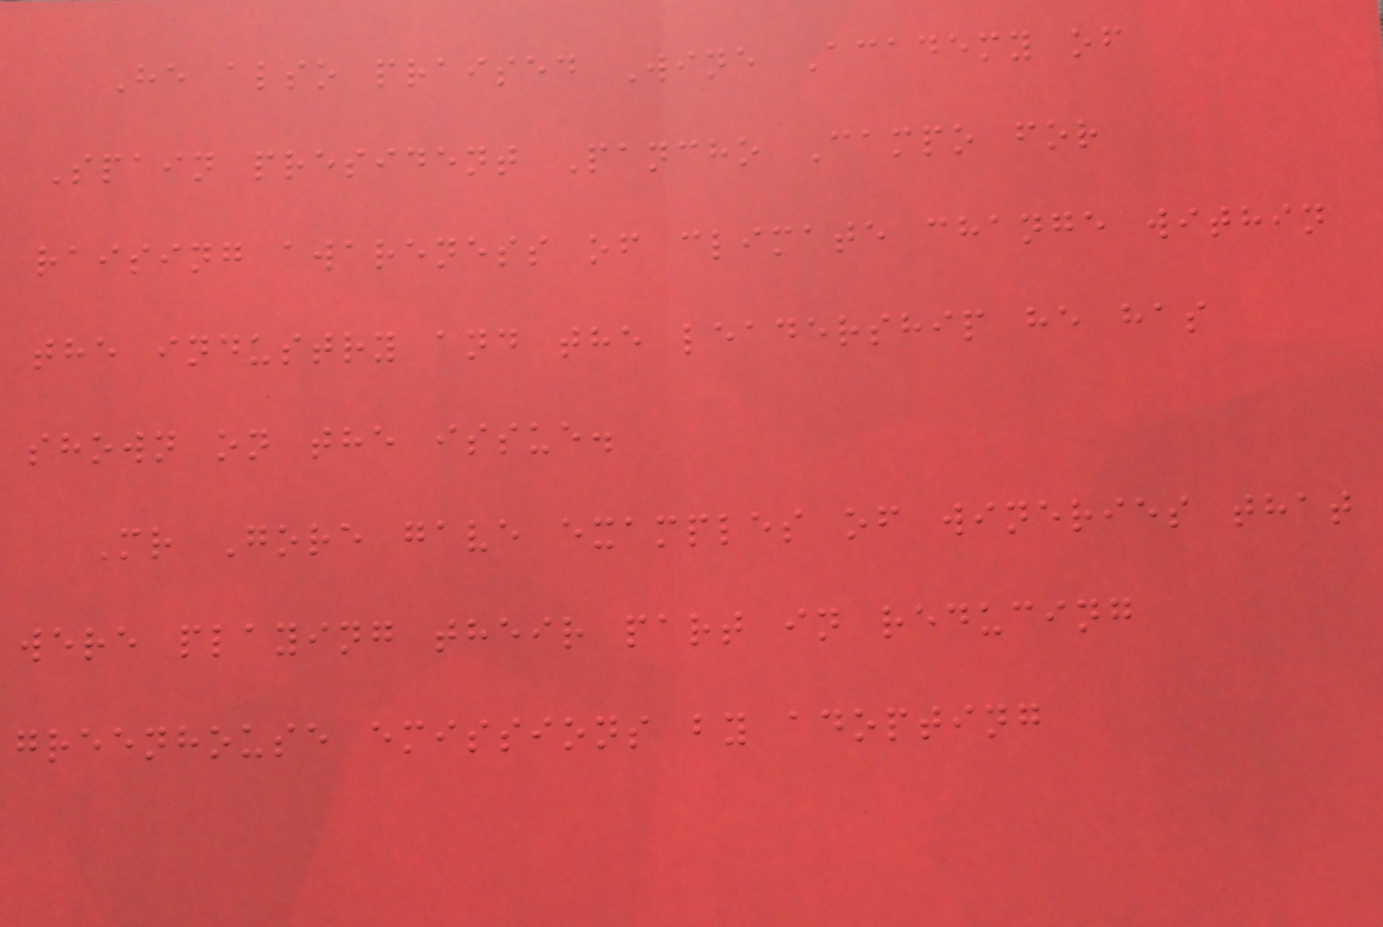He also praised Wine Academy of
Spain president Pancho Campo for
raising awareness of climate change within
the industry and the leadership he has
shown on the issue.
Mr Gore gave examples of wineries that
were playing their part in reducing
greenhouse emissions by adopting
